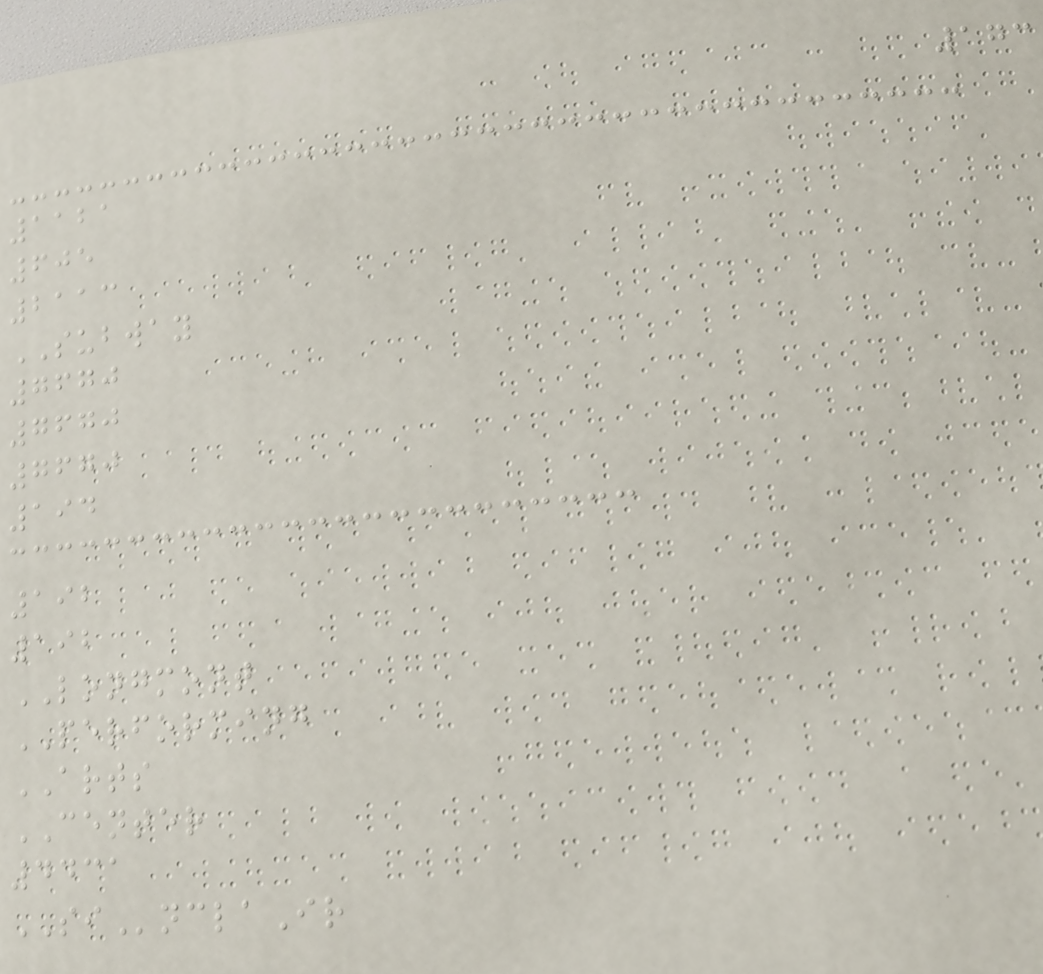173
1121
605
2113
SUBWAY
7670
7670
7670
194
192
192
LONGMONT
PERFORMING
ARTS
CENTER
4431
SInclaIr
